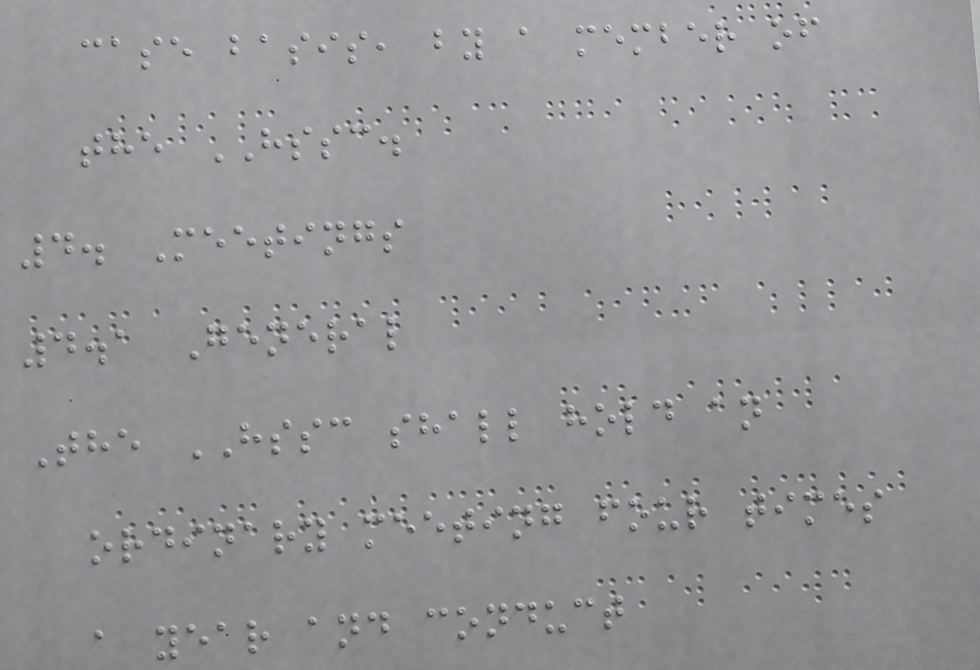case basis, by a member of
the HSSC.
4. Meetings
4.1 General
The HSSC shall hold an
ordinary meeting four times
a year and conduct
